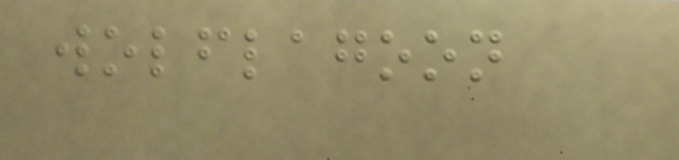wolflagoon
